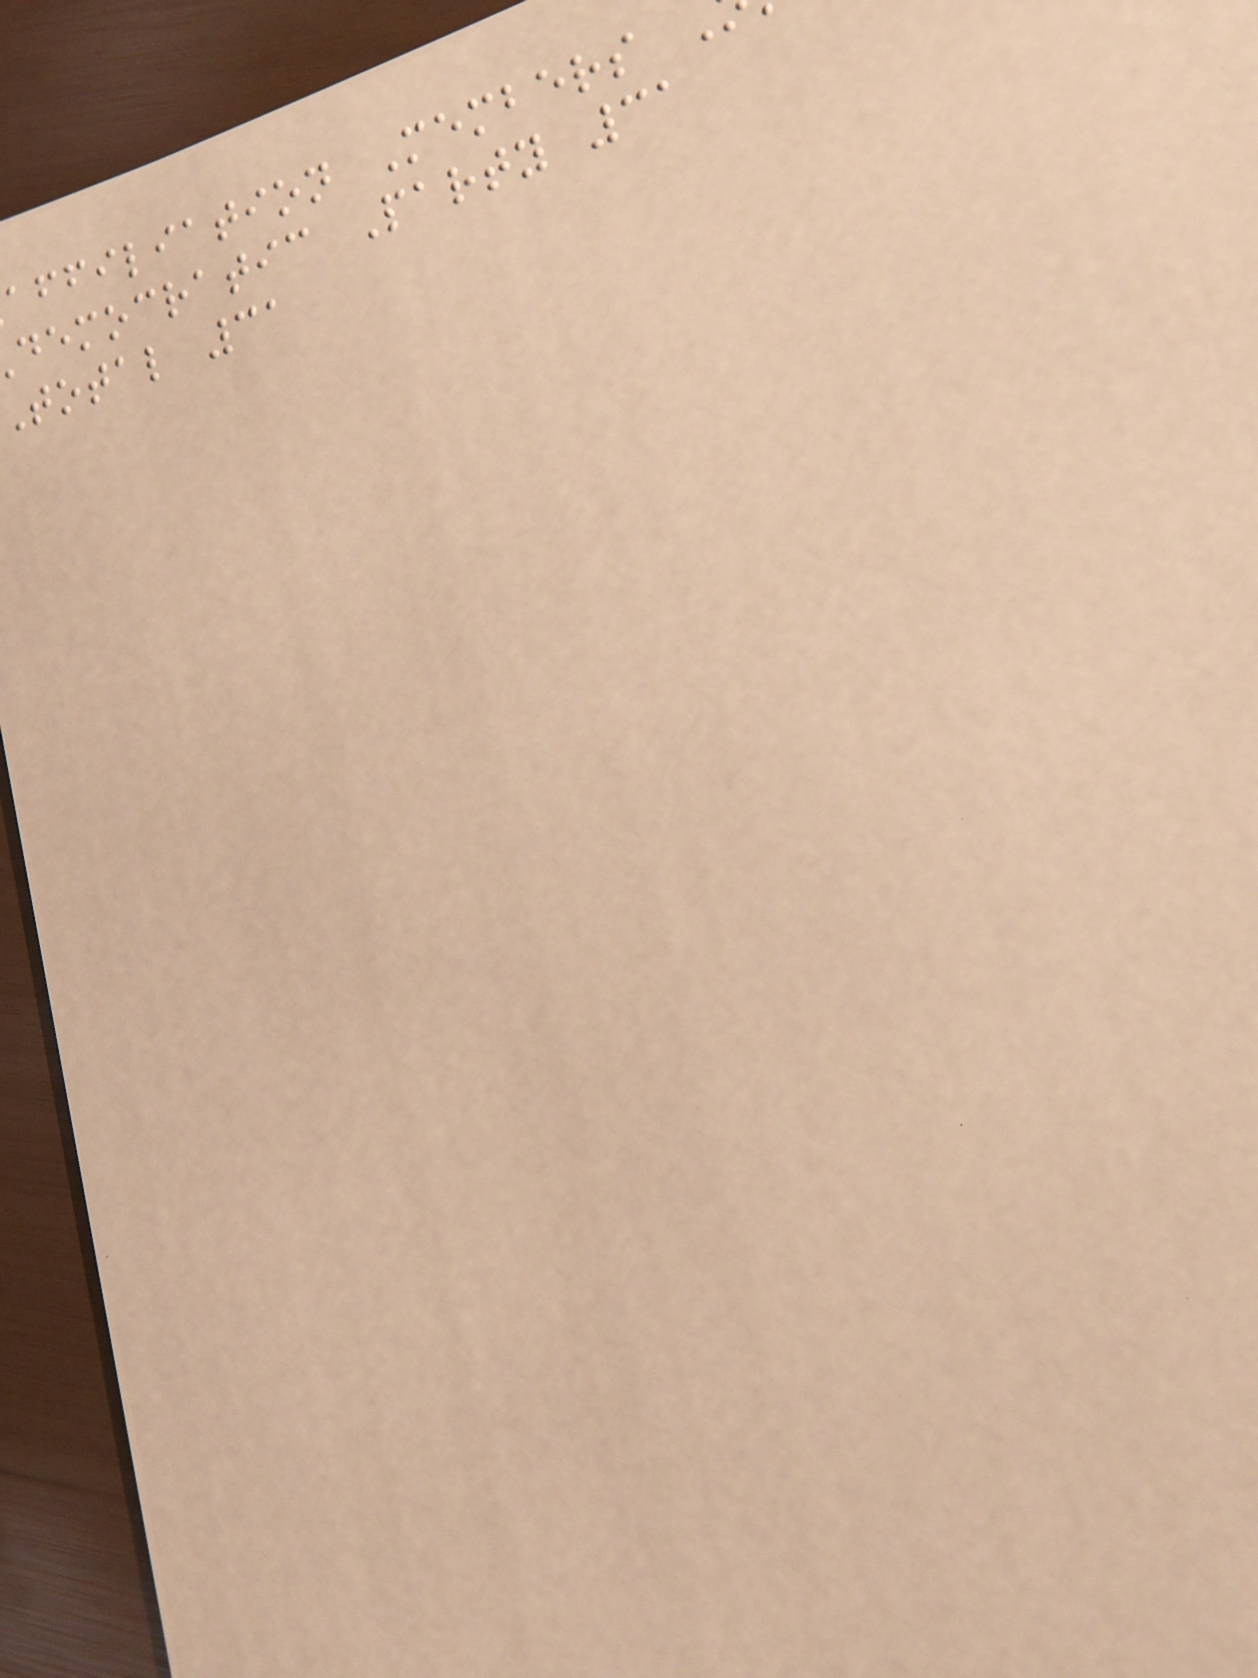affiliation Members
democratic Party 31
total 31
